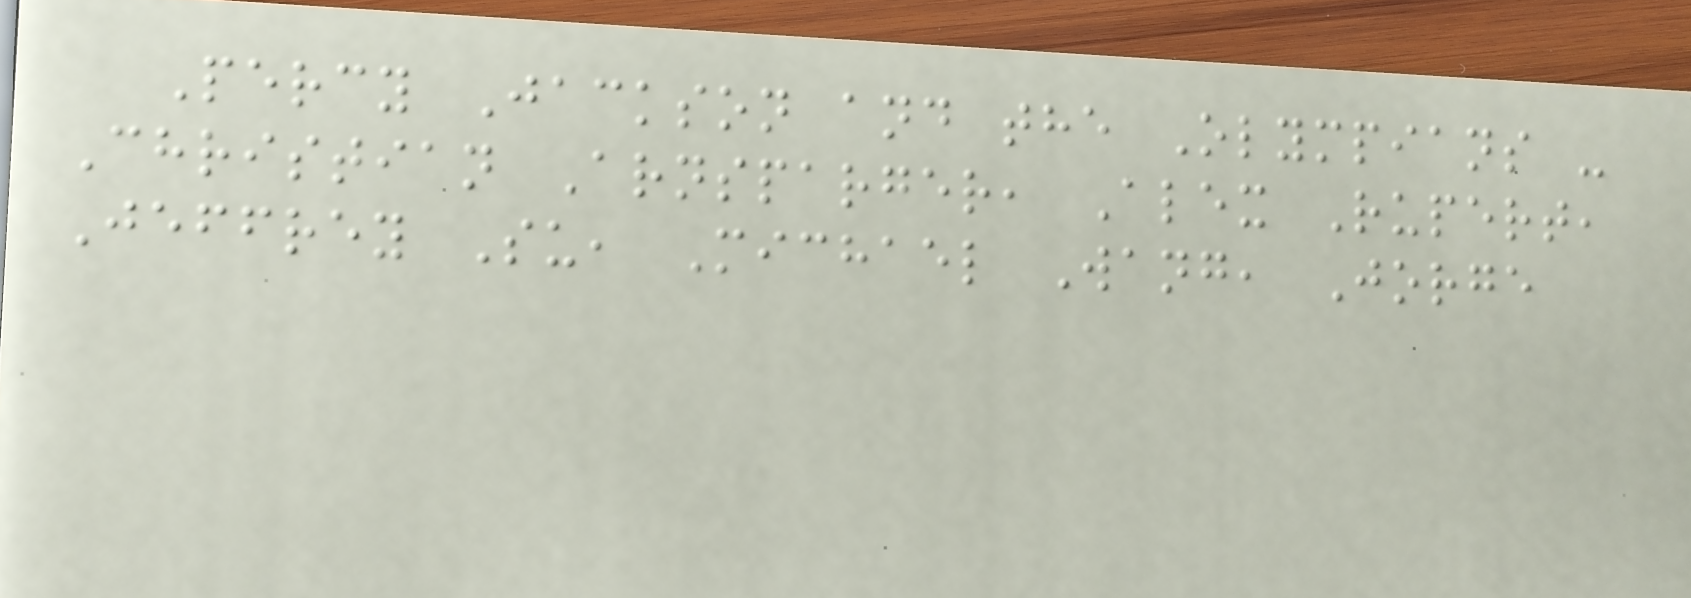Percy Jackson and the Olympians -
Christian Arnsparger, Alex Rupert,
Jeffrey Su, Michael Wang, Jorge
